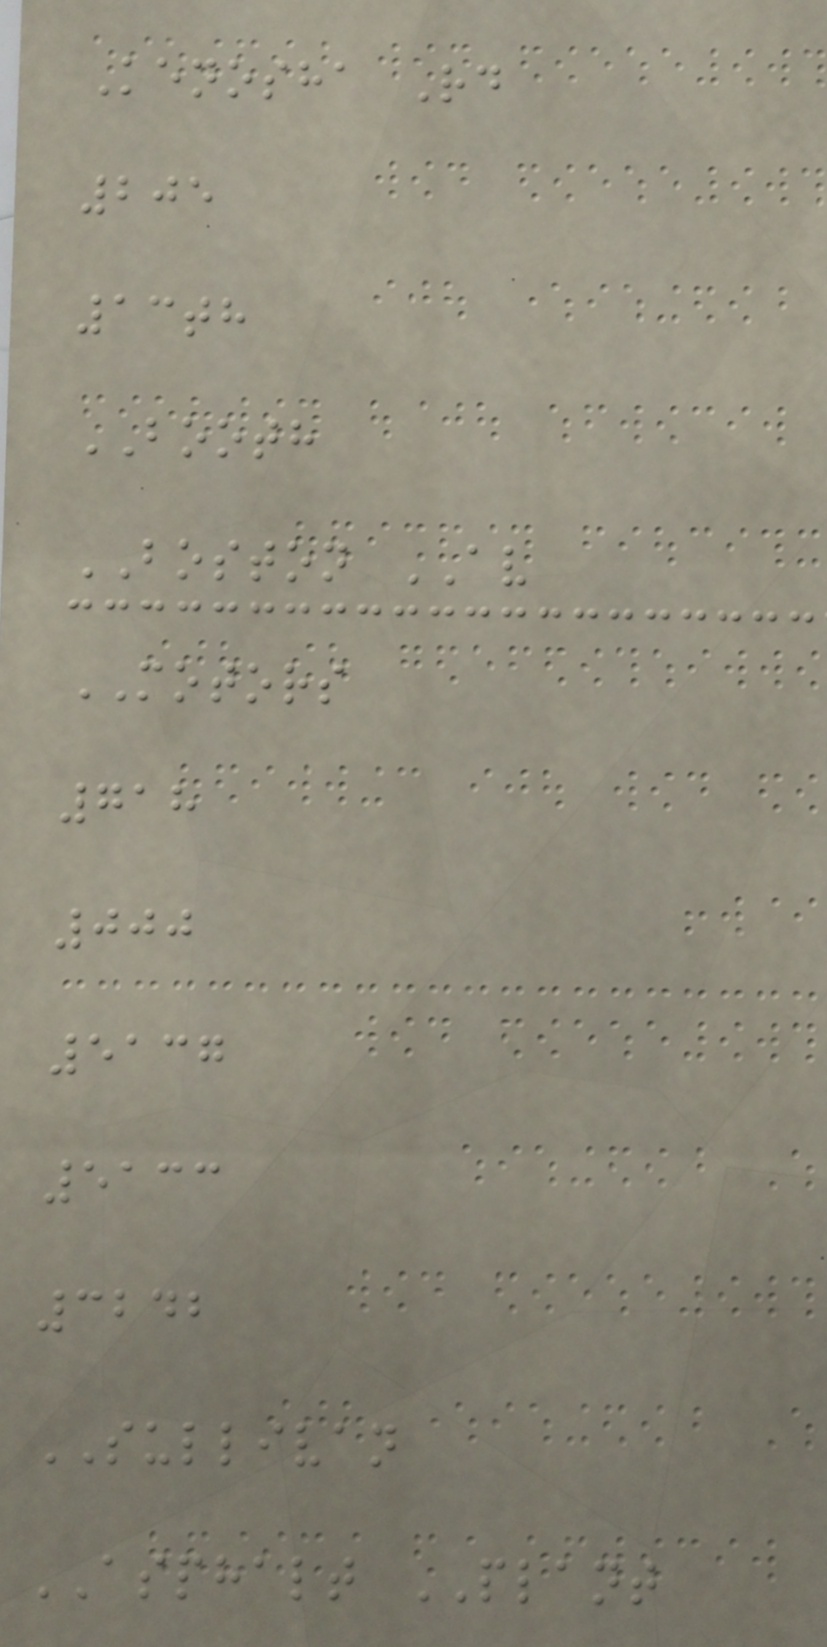Kenosha Rd
205
13th
BOOTH
BOSTON AV
MOTORS
718
000
5137
5133
3242
SULLIVAN
ASPHALT PLANT
